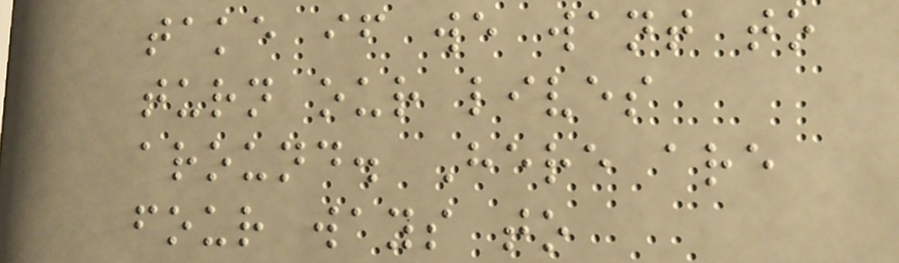take if we want to
turn our lives
around. Here are
four ways to
